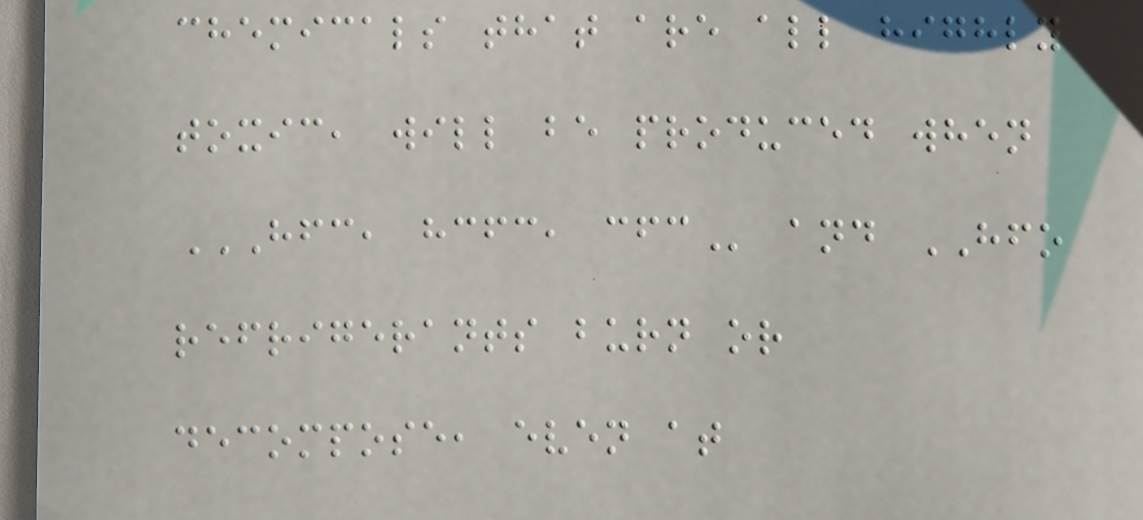chemicals that are all highly
toxic, will be produced when
HFC, HCFC, CFC and HFO
refrigerants burn or
decompose, even at
